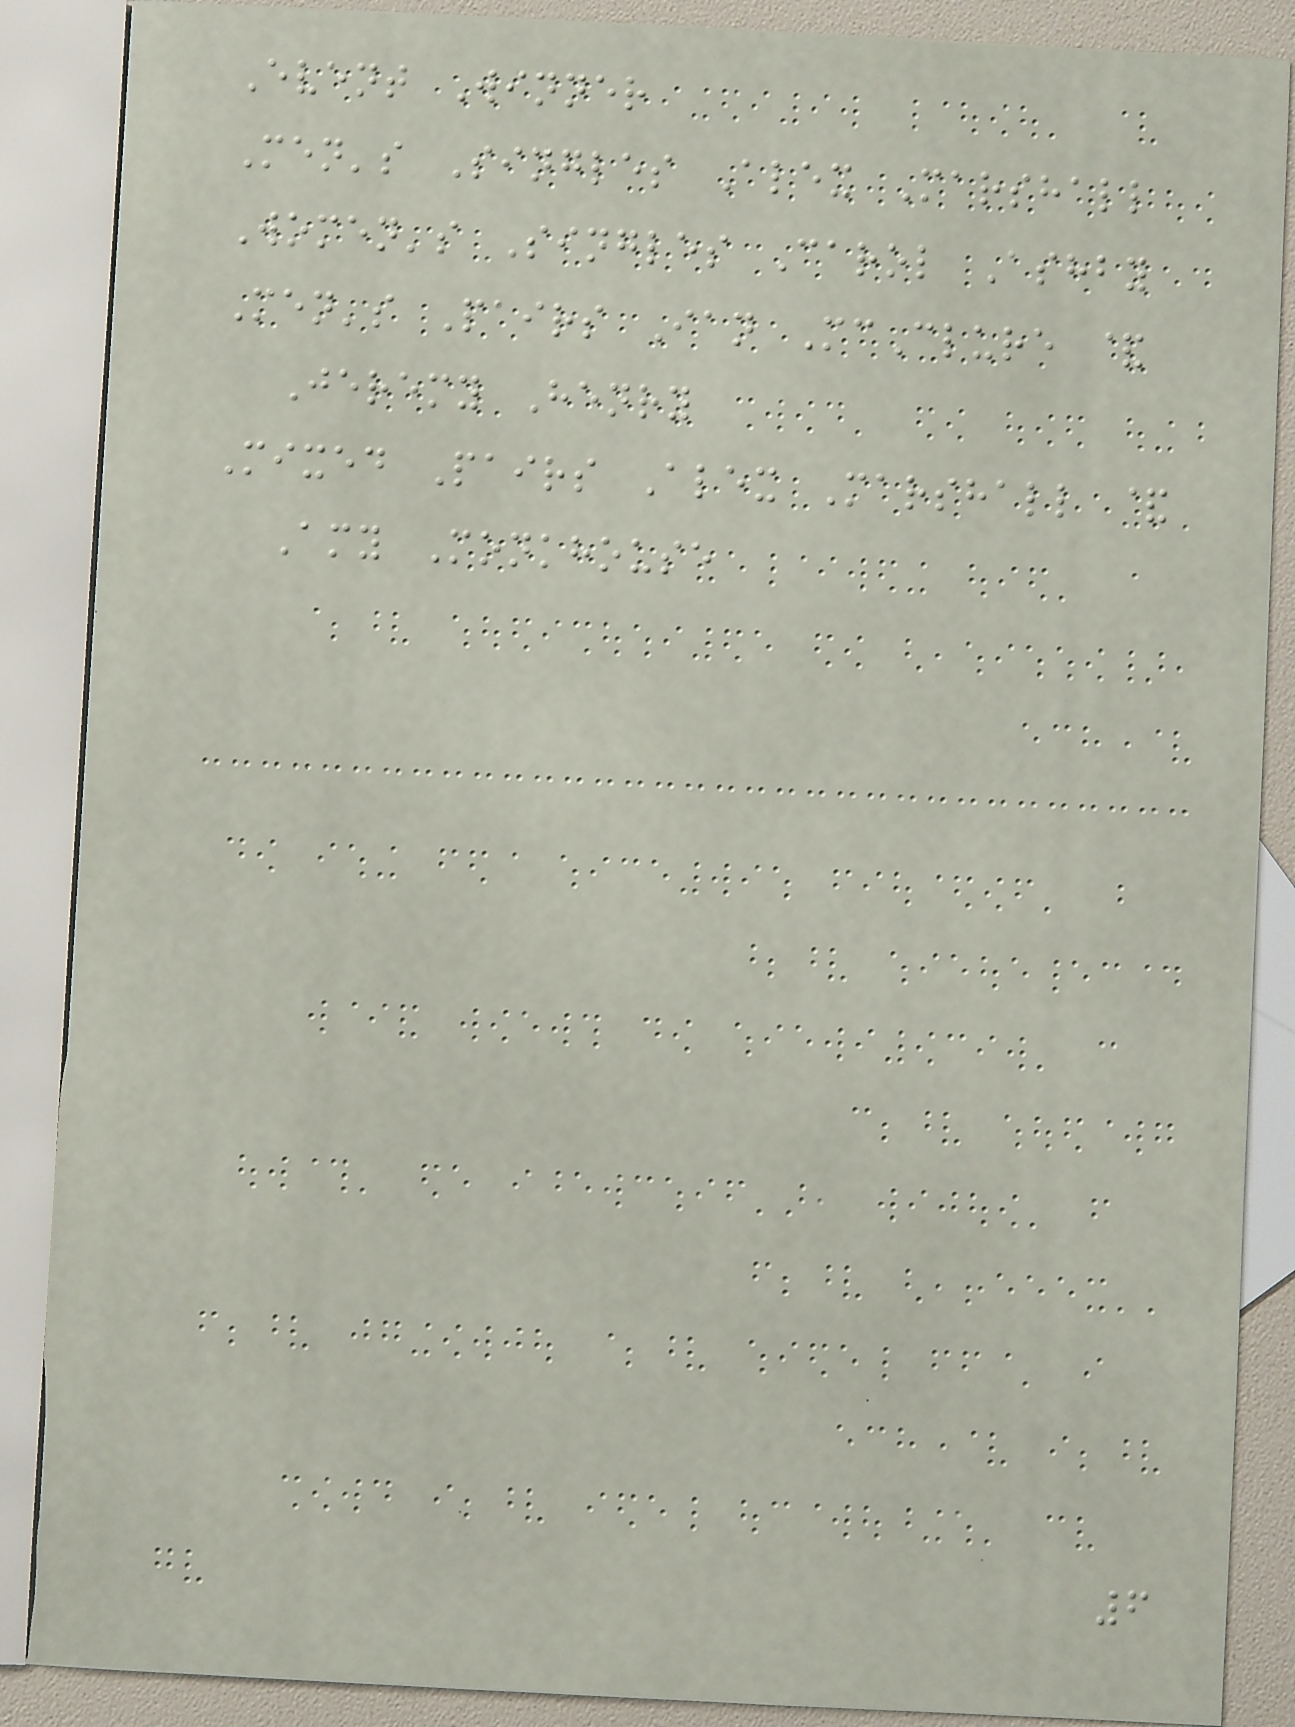Event Winner
Men's Singles Alex Marshall
Women's Singles Carol Ashby
Men's Pairs Ian McClure &
Jeremy Henry
Mixed Pairs Alex Marshall &
Amy Monkhouse
6
